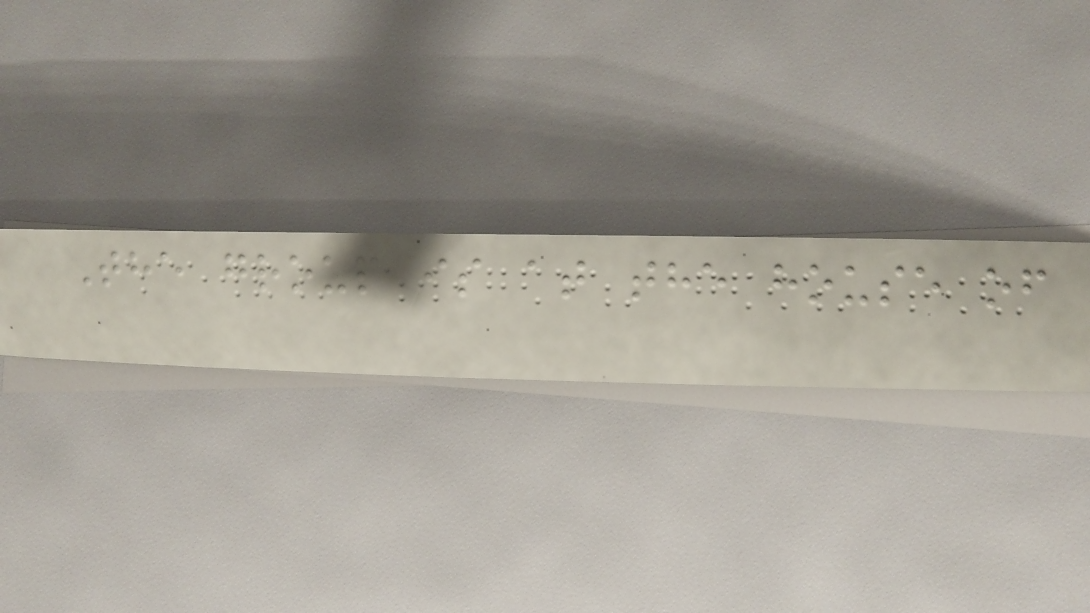The group is at the house of
